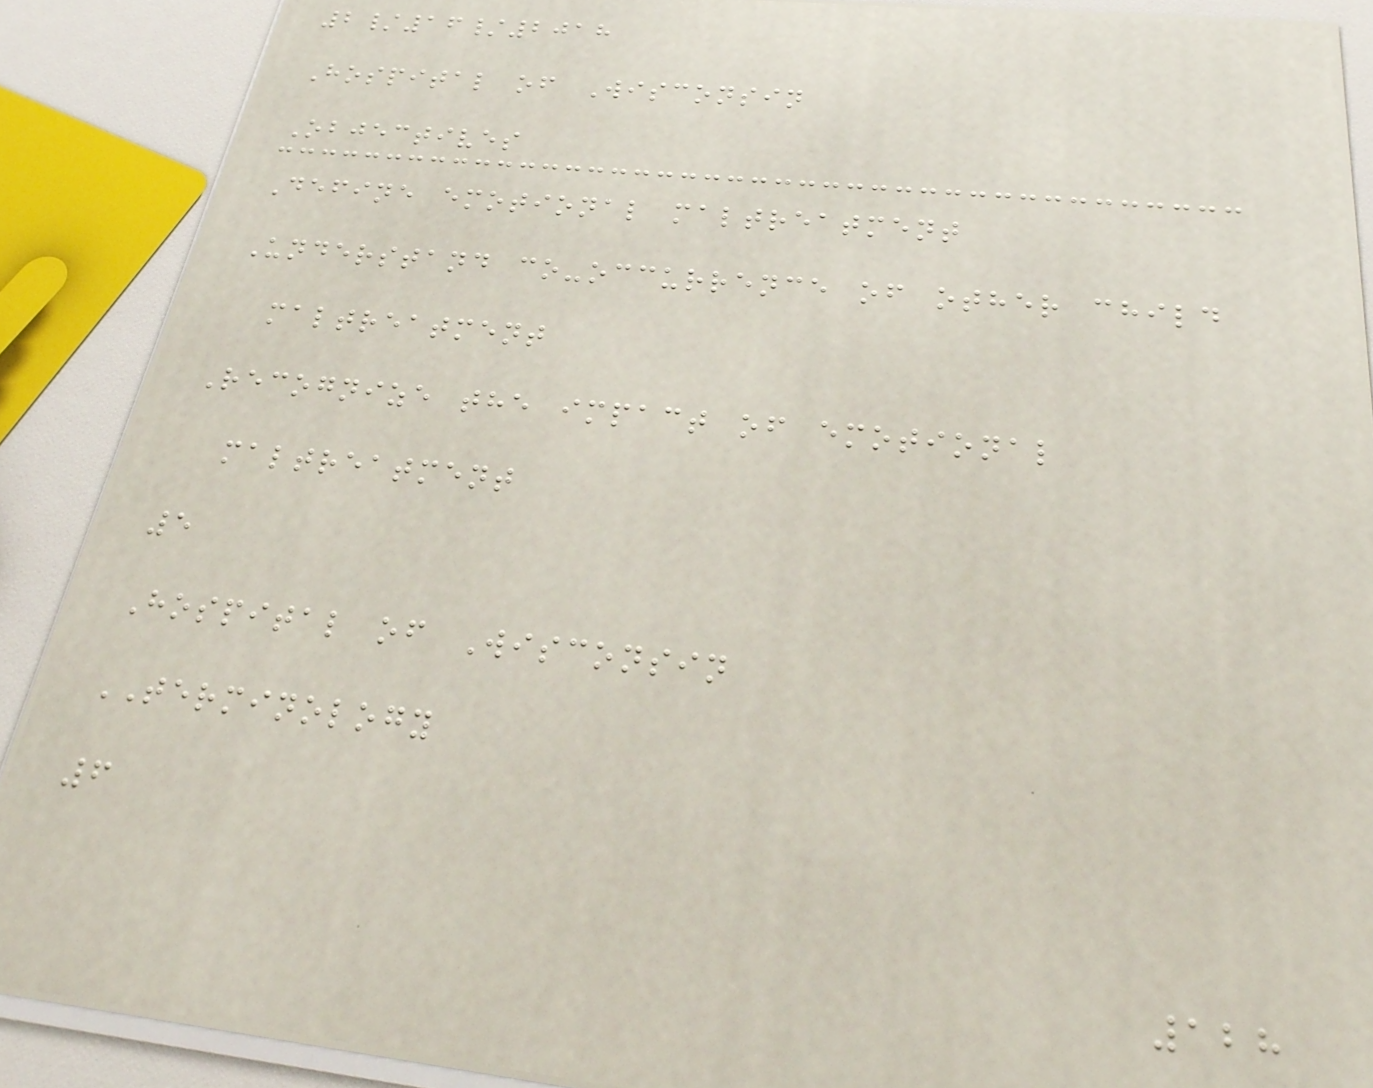2/16/2018
Hospital of Wisconsin
Objectives
Define emotional maltreatment
Understand co-occurrence of other child
maltreatment
Recognize the impact of emotional
maltreatment
5
Hospital of Wisconsin
TERMINOLOGY
6
128
